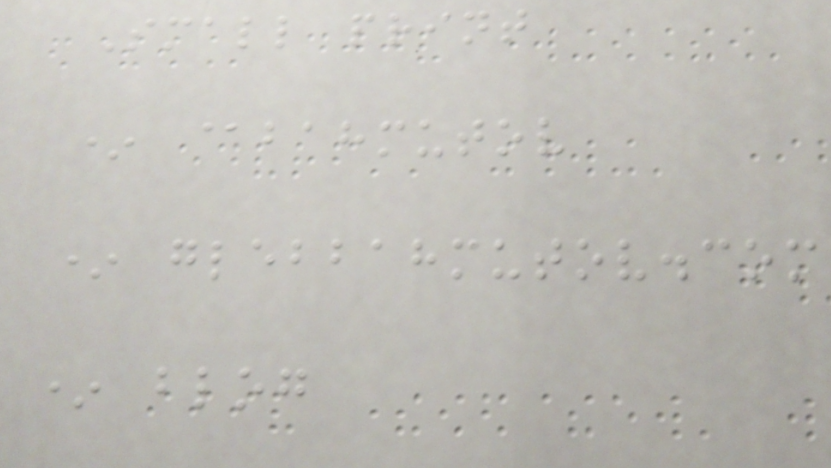Small print
* @bahmutov
* glebbahmutov.com
* blog
